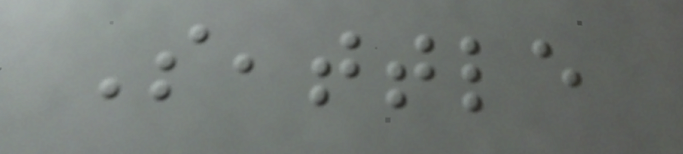Seattle
